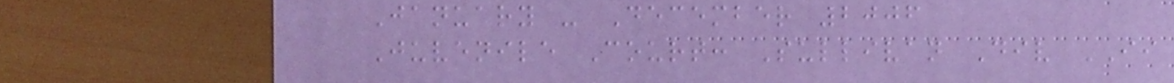January - December 2006
Juvenile Court: Sullivan Div II
